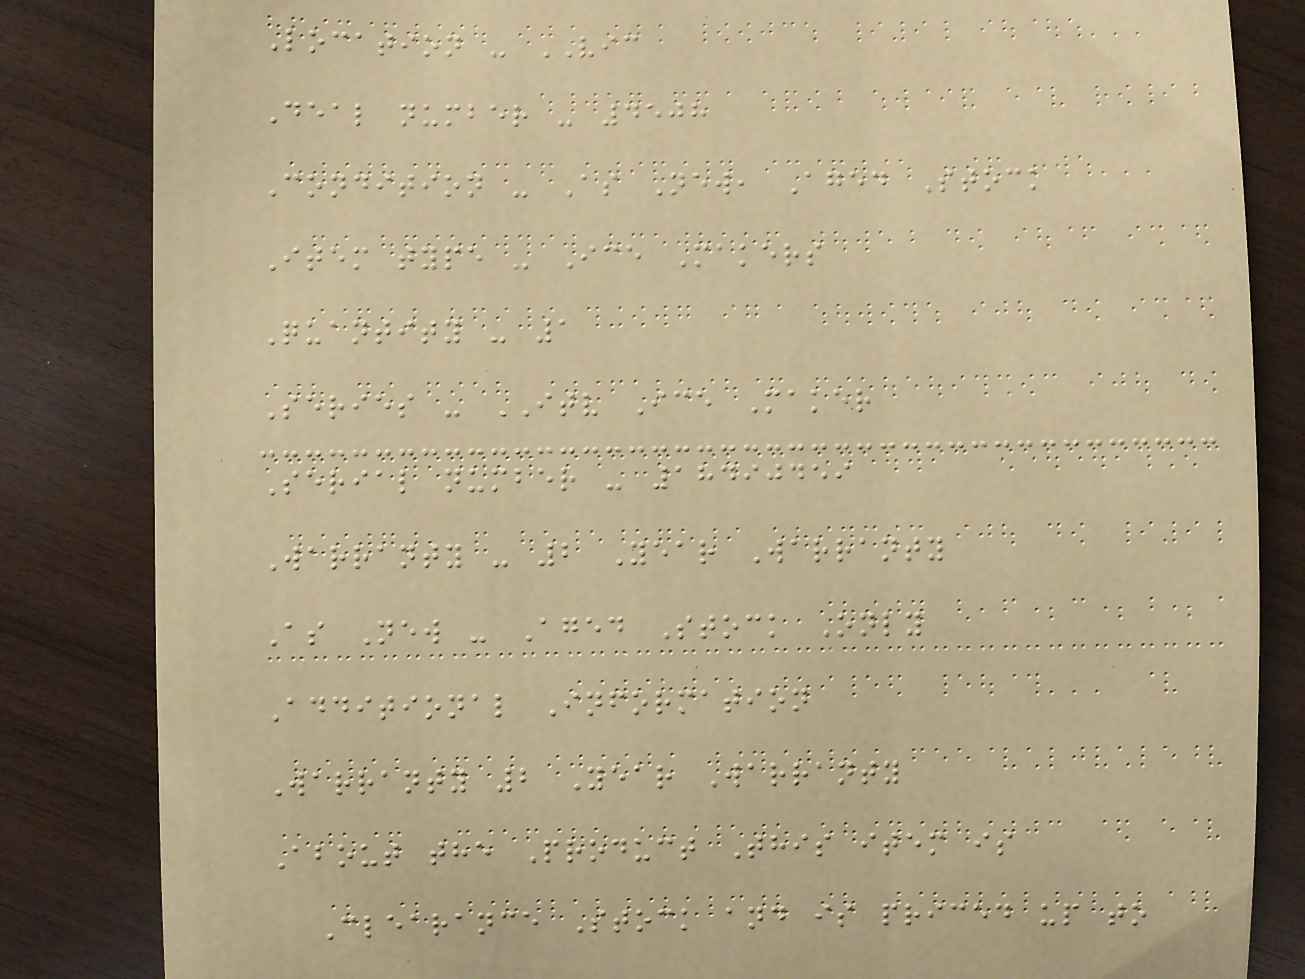Location - VIC
Deal number - 4508
Condition - As New, Aged Stock
Item type - Ice Makers
Quantity - 1
Series - ITV Ice Maker
Serial number - 18490459
Warranty - 2 Year Warranty
As New - Aged Stock Only
Additional Information
Warranty 2 Year Warranty
About the Product This item is
Clearance Stock and is priced up to
